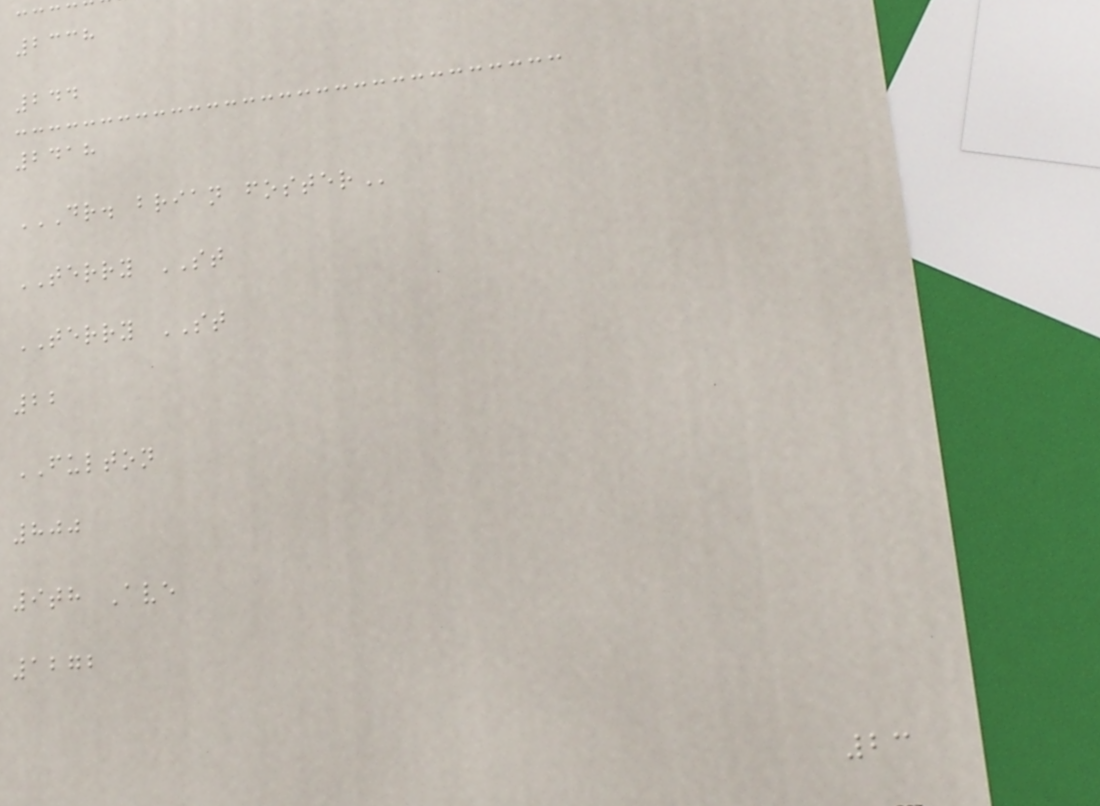2338
244
2418
DR. BRIAN FOSTER
TERRY ST
TERRY ST
22
FULTON
800
9th Ave
1272
23
